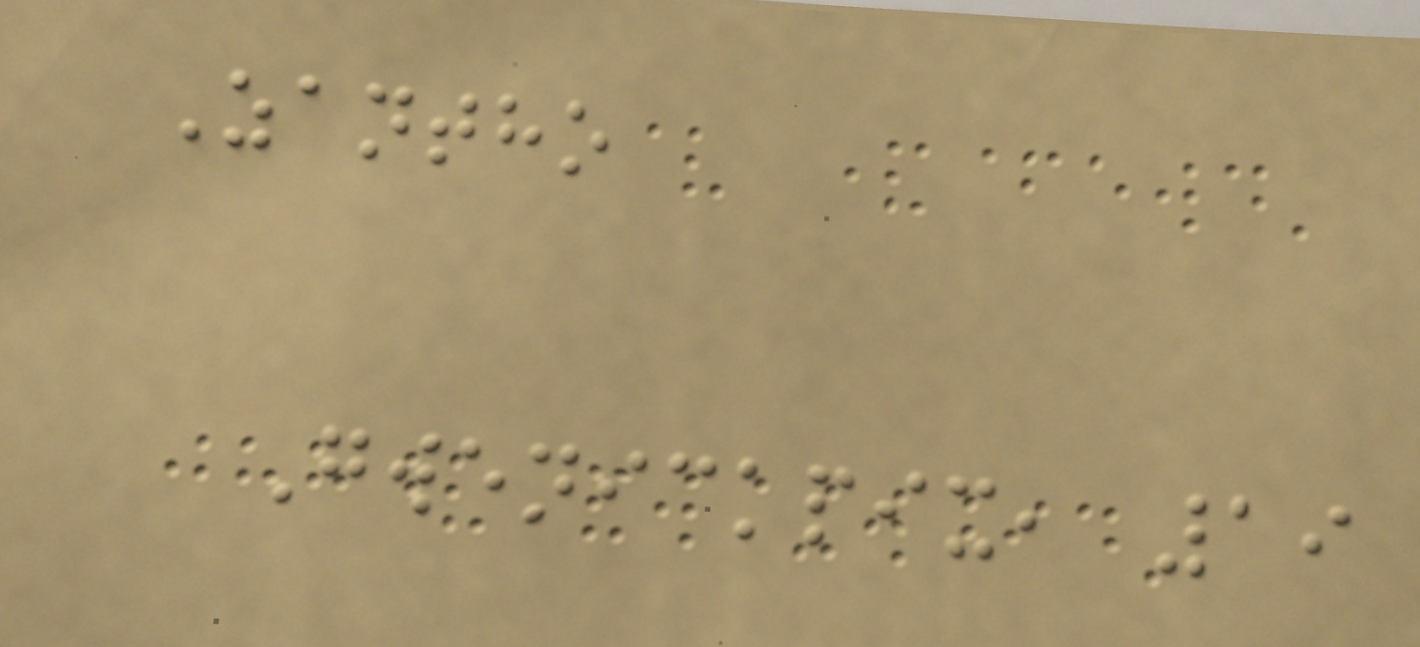Zantho
Gwenickpix, 19
